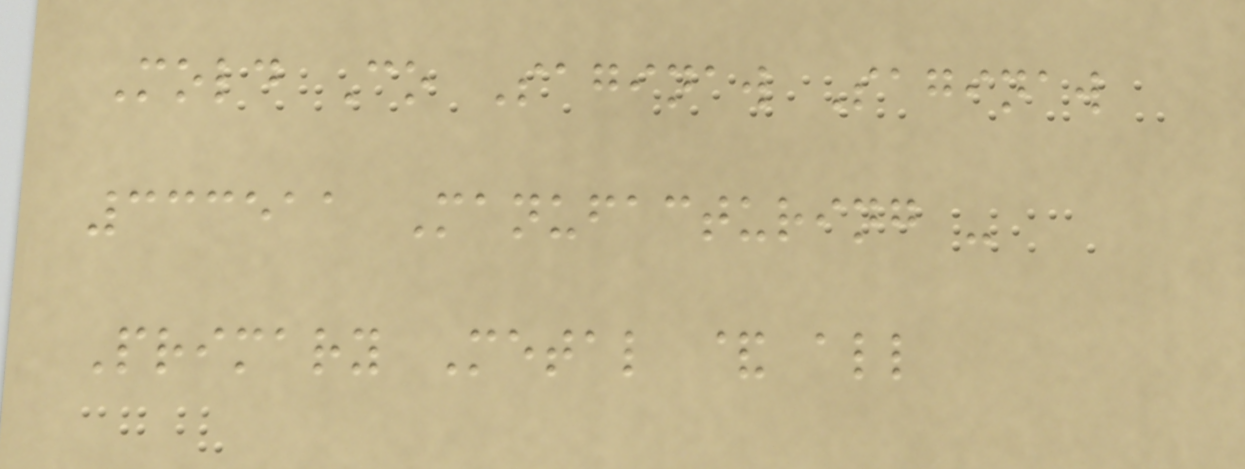Mold Co Saginaw Saginaw
333511 Manufacturing -
Primary Metal & all
